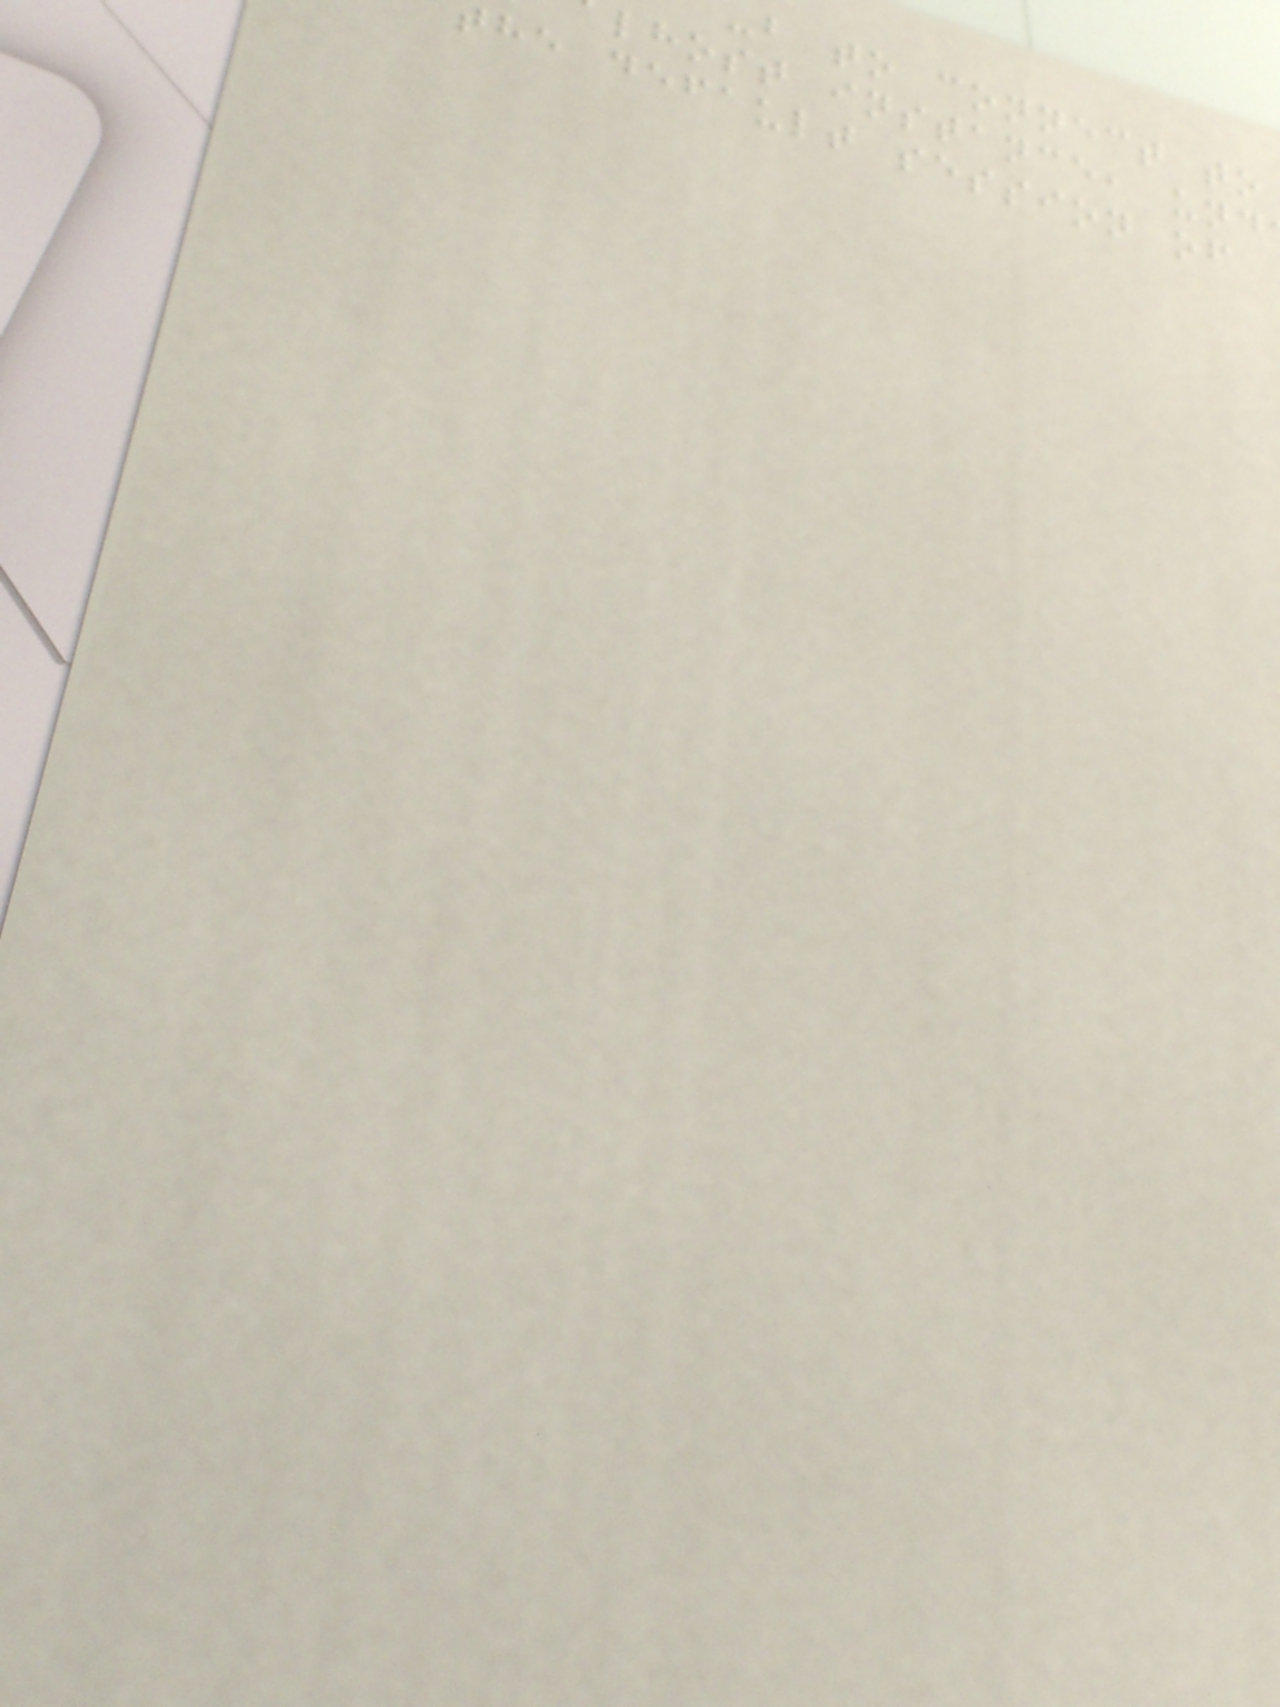-b to connect to
lhost instance, und
the default session of
